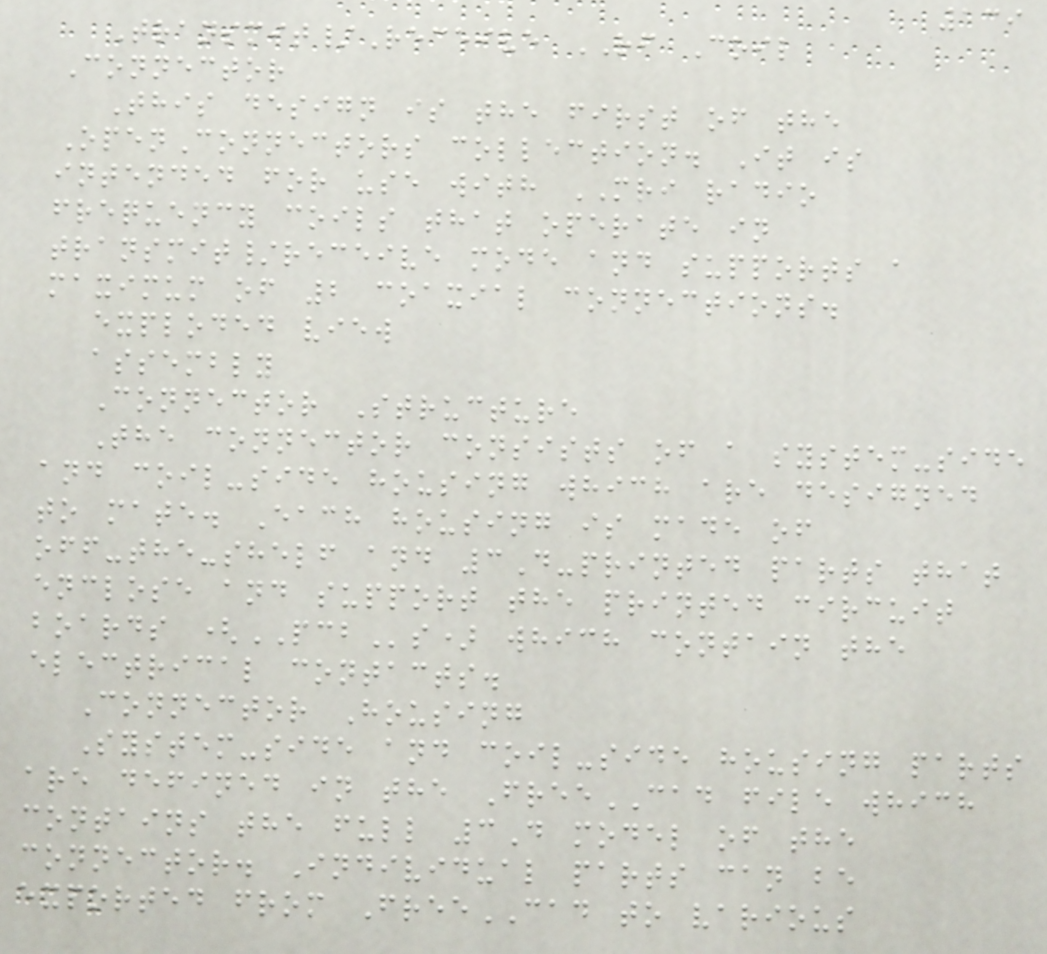139
Transmit/Receive RF Coil
Connector
This design is the first of the
OpenConnectors collection. It is
intended for use with MRI radio
frequency coils that operate in
transmit/receive mode and supports a
maximum of 2 coaxial connections.
exploded view
assembly
Connector Structure
The connector consists of a system-side
and coil-side housing which are designed
to mate. Each housing is made of
off-the-shelf and 3D-printed parts that
enclose and support the printed circuit
boards (PCBs) which contain the
electrical contacts.
Connector Housing
System-side and coil-side housing parts
are defined in the FreeCAD file which
contains the full 3D model of the
connector. Individual parts can be
exported from FreeCAD to various
